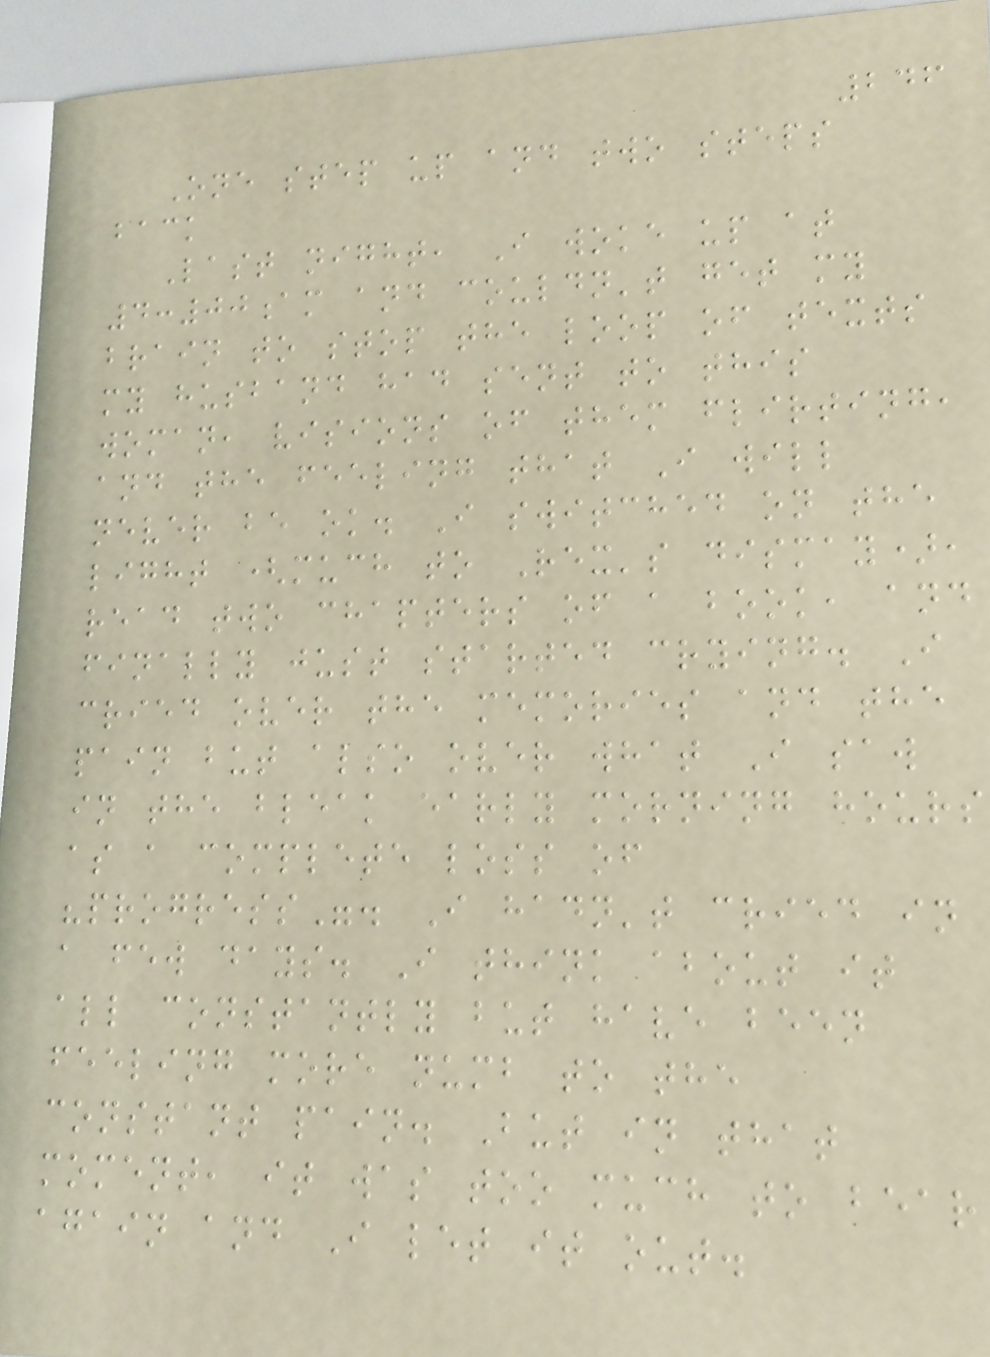246
One step up and two steps
back
Last night, I woke up at
4:00am and couldn't get my
brain to stop the loop of texts
my husband had sent to this
woman, visions of them flirting,
and the feeling that I will
never be ok. I switched on the
light (much to Rex's dismay),
read two chapters of a book, and
finally just started crying. I
cried over the memories and the
pain but also over what I saw
in the bleak early morning hours
as a complete loss of
"progress". I hadn't cried in
a few days. I think about it
all constantly but have been
feeling more numb to the
constant pain. But in that
moment, it was too much to bear
again and I let it out.
